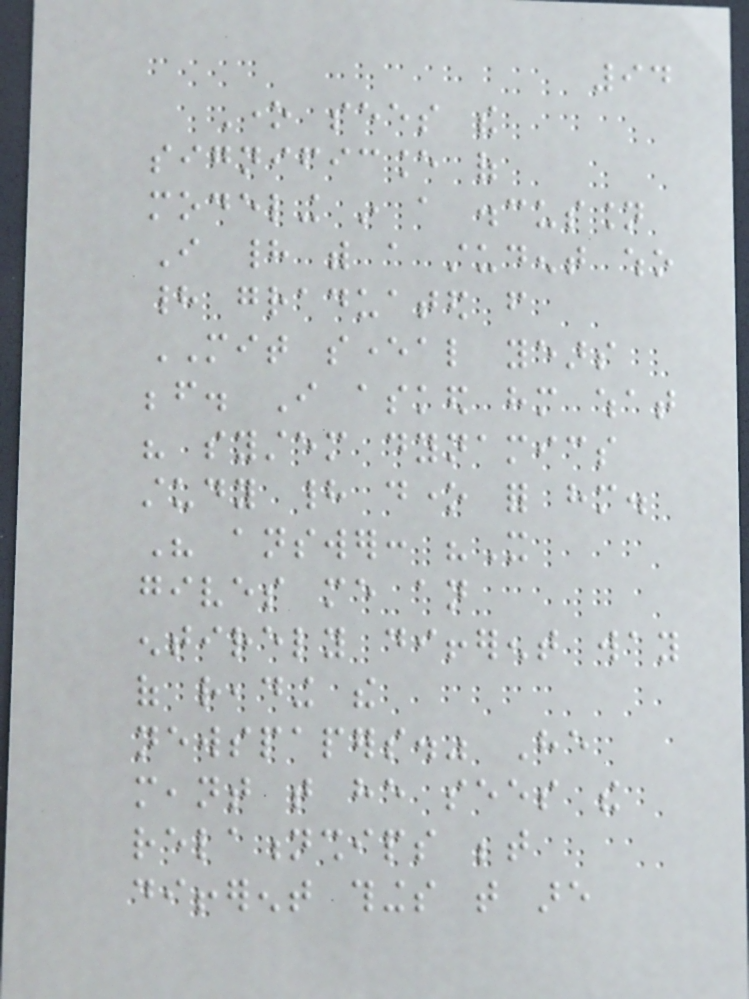94
One sees the
significance of
modeling in a discussion
I had with a student who
had graduated from
MIT several years
before. I asked him what
his system dynamics
study had done for him.
His answer: "It
gives me an
entirely different way
of reading the
newspapers." He
meant that he sees the
relationships between
different things that are
